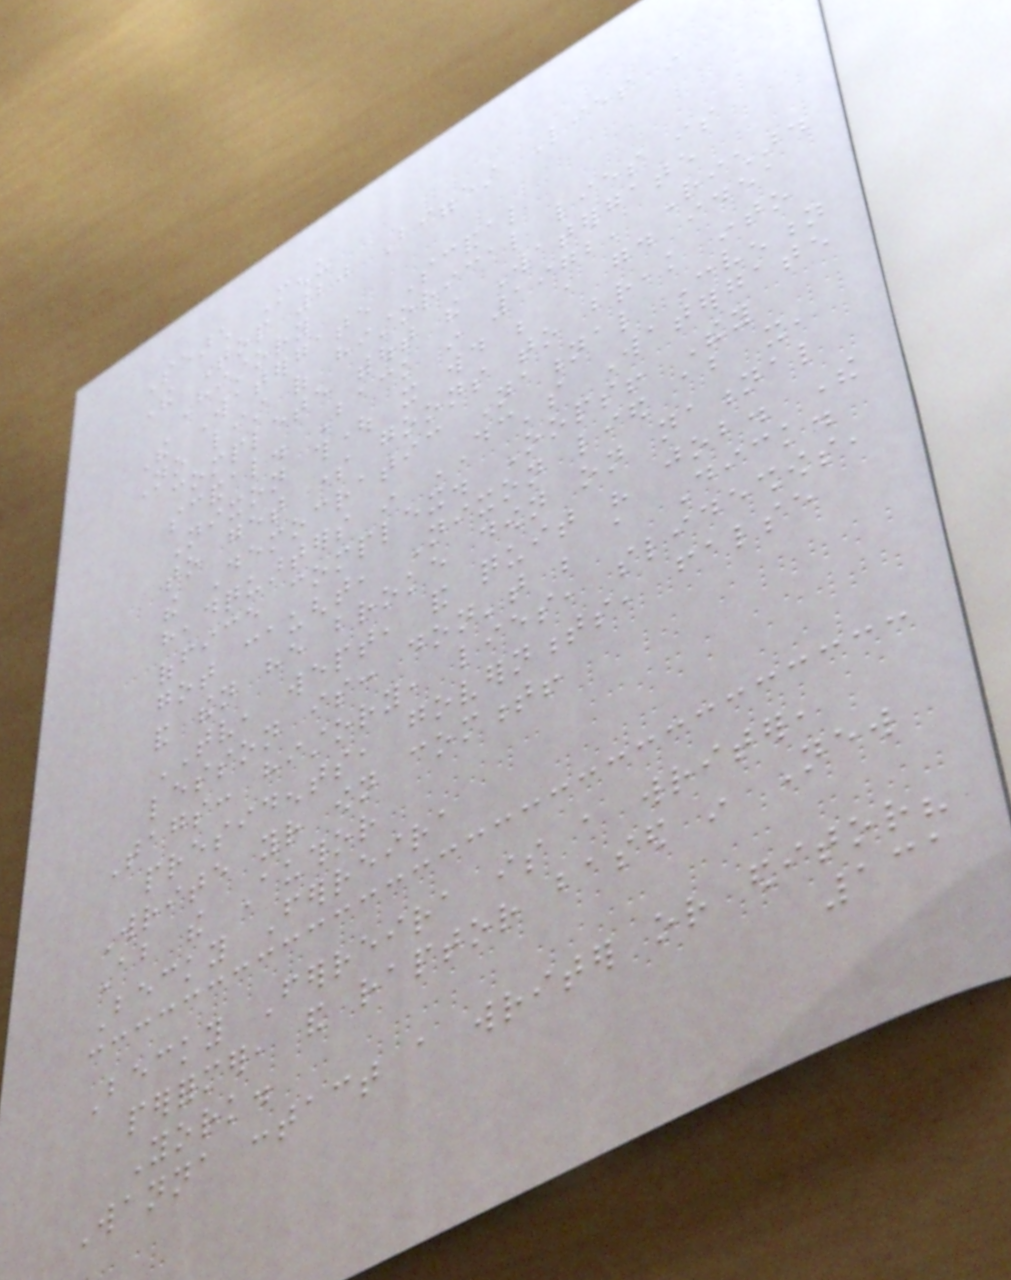Search Menu
The Top 20 Biggest Lies in
History
The Watergate Scandal
No list of historical lies is
complete without the Watergate
scandal. Back in 1972, Richard
Nixon thought it would be a good idea
to get some goons to break into
the Democratic National Convention
headquarters in DC's Watergate
office complex. Oops! They
got caught, Nixon lied about it,
and then he broke down on national
TV, wept, and quit his job. The
lesson is: don't be a Dick.
Tags: history, lies, slideshows,
presidents, governments, false
Write your own comment!
About the Author
Becky Ferreira
Becky Ferreira is a writer,
performer, and raptor based in New
York.
Wanna contact a writer or editor?
131
